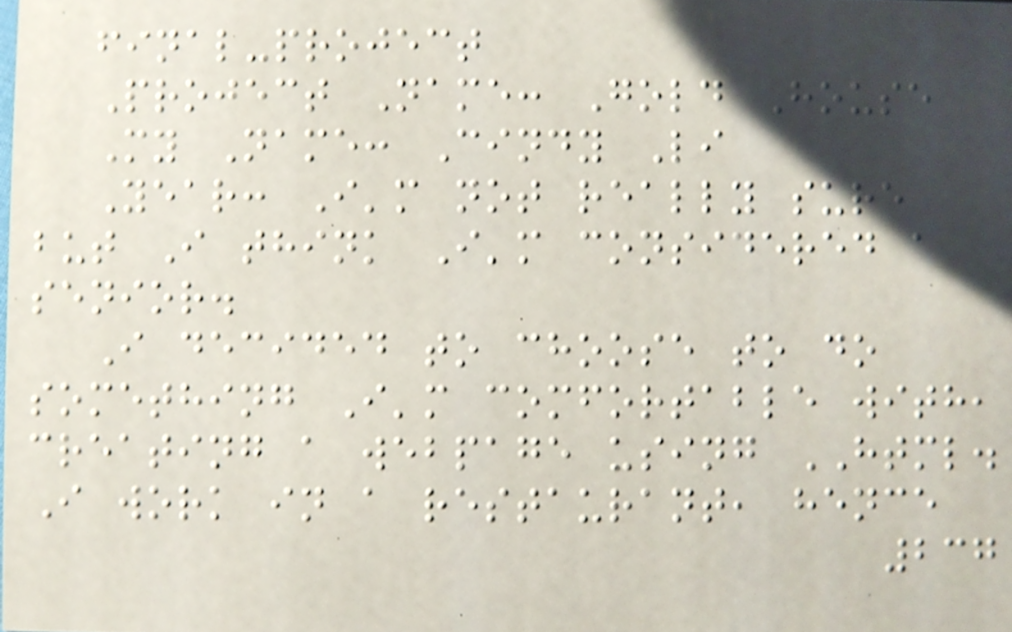final-project
Project Name: Gold House
My Name: Cindy Li
Year: I'm not really sure
but I think I'm considered a
senior.
I decided to choose to do
something I'm comfortable with,
creating a webpage using HTML.
I work in a restaurant, hence
237
